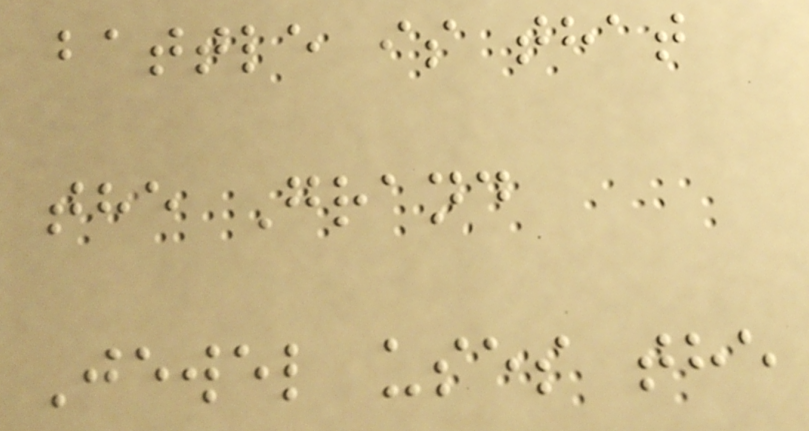battle is that
the Grand
Jewel uses the
